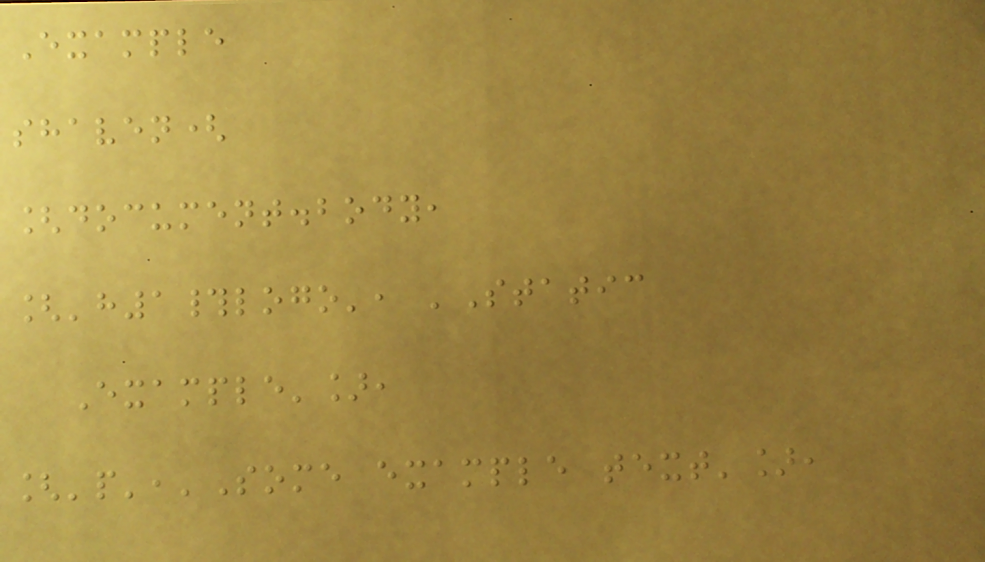Example
shaven(
[document.body,
['h1#logo', 'Static
Example'],
['p','Some example text'],
